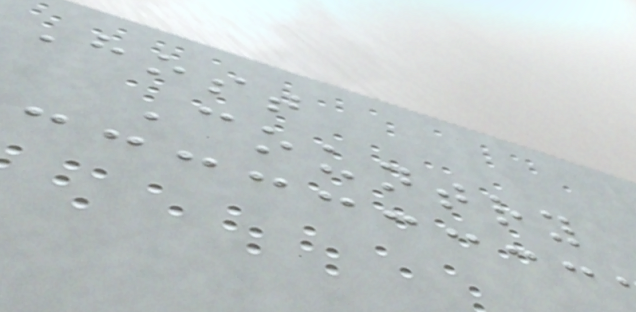Host
Country
